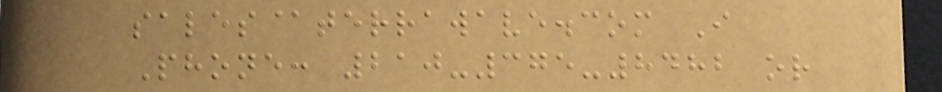sales@terrawave.com I
Phone: 210-375-8482 or
